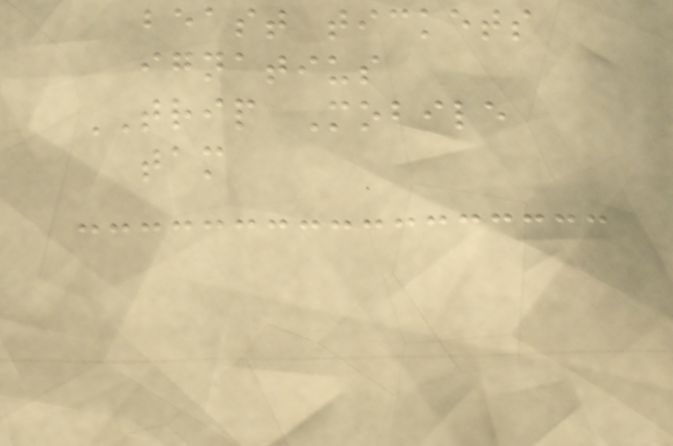beast tickets
ignatius
TRIP Mobile
tam
